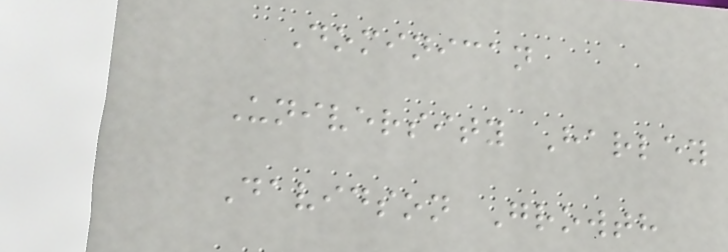Dominican
University Harley
Davidson Growth
